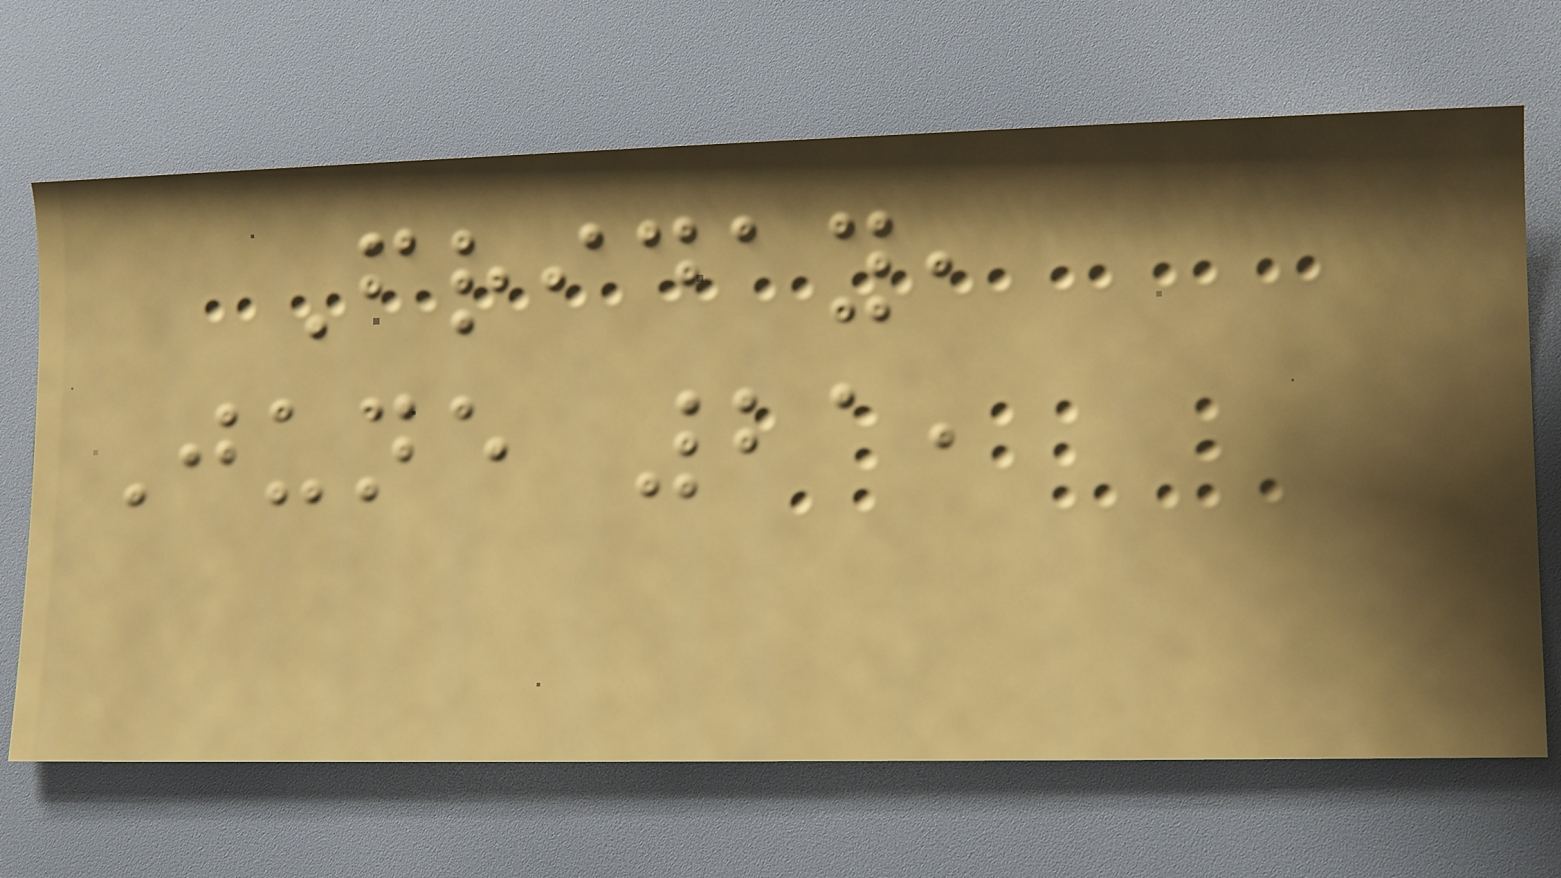Friday,
June 21,
